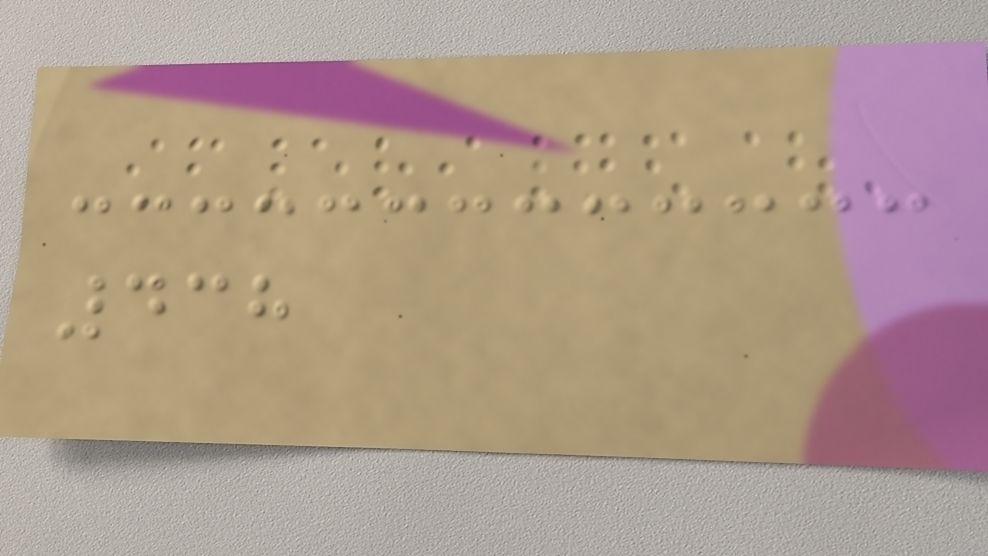438
